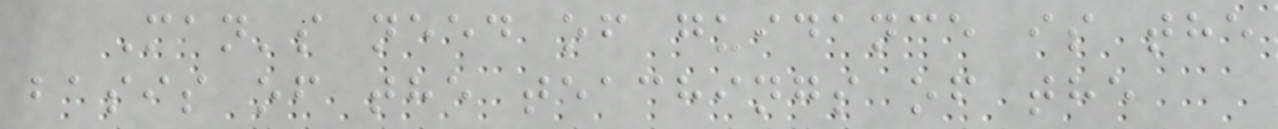Man's need of guidance is the
basis of the teachings of the
